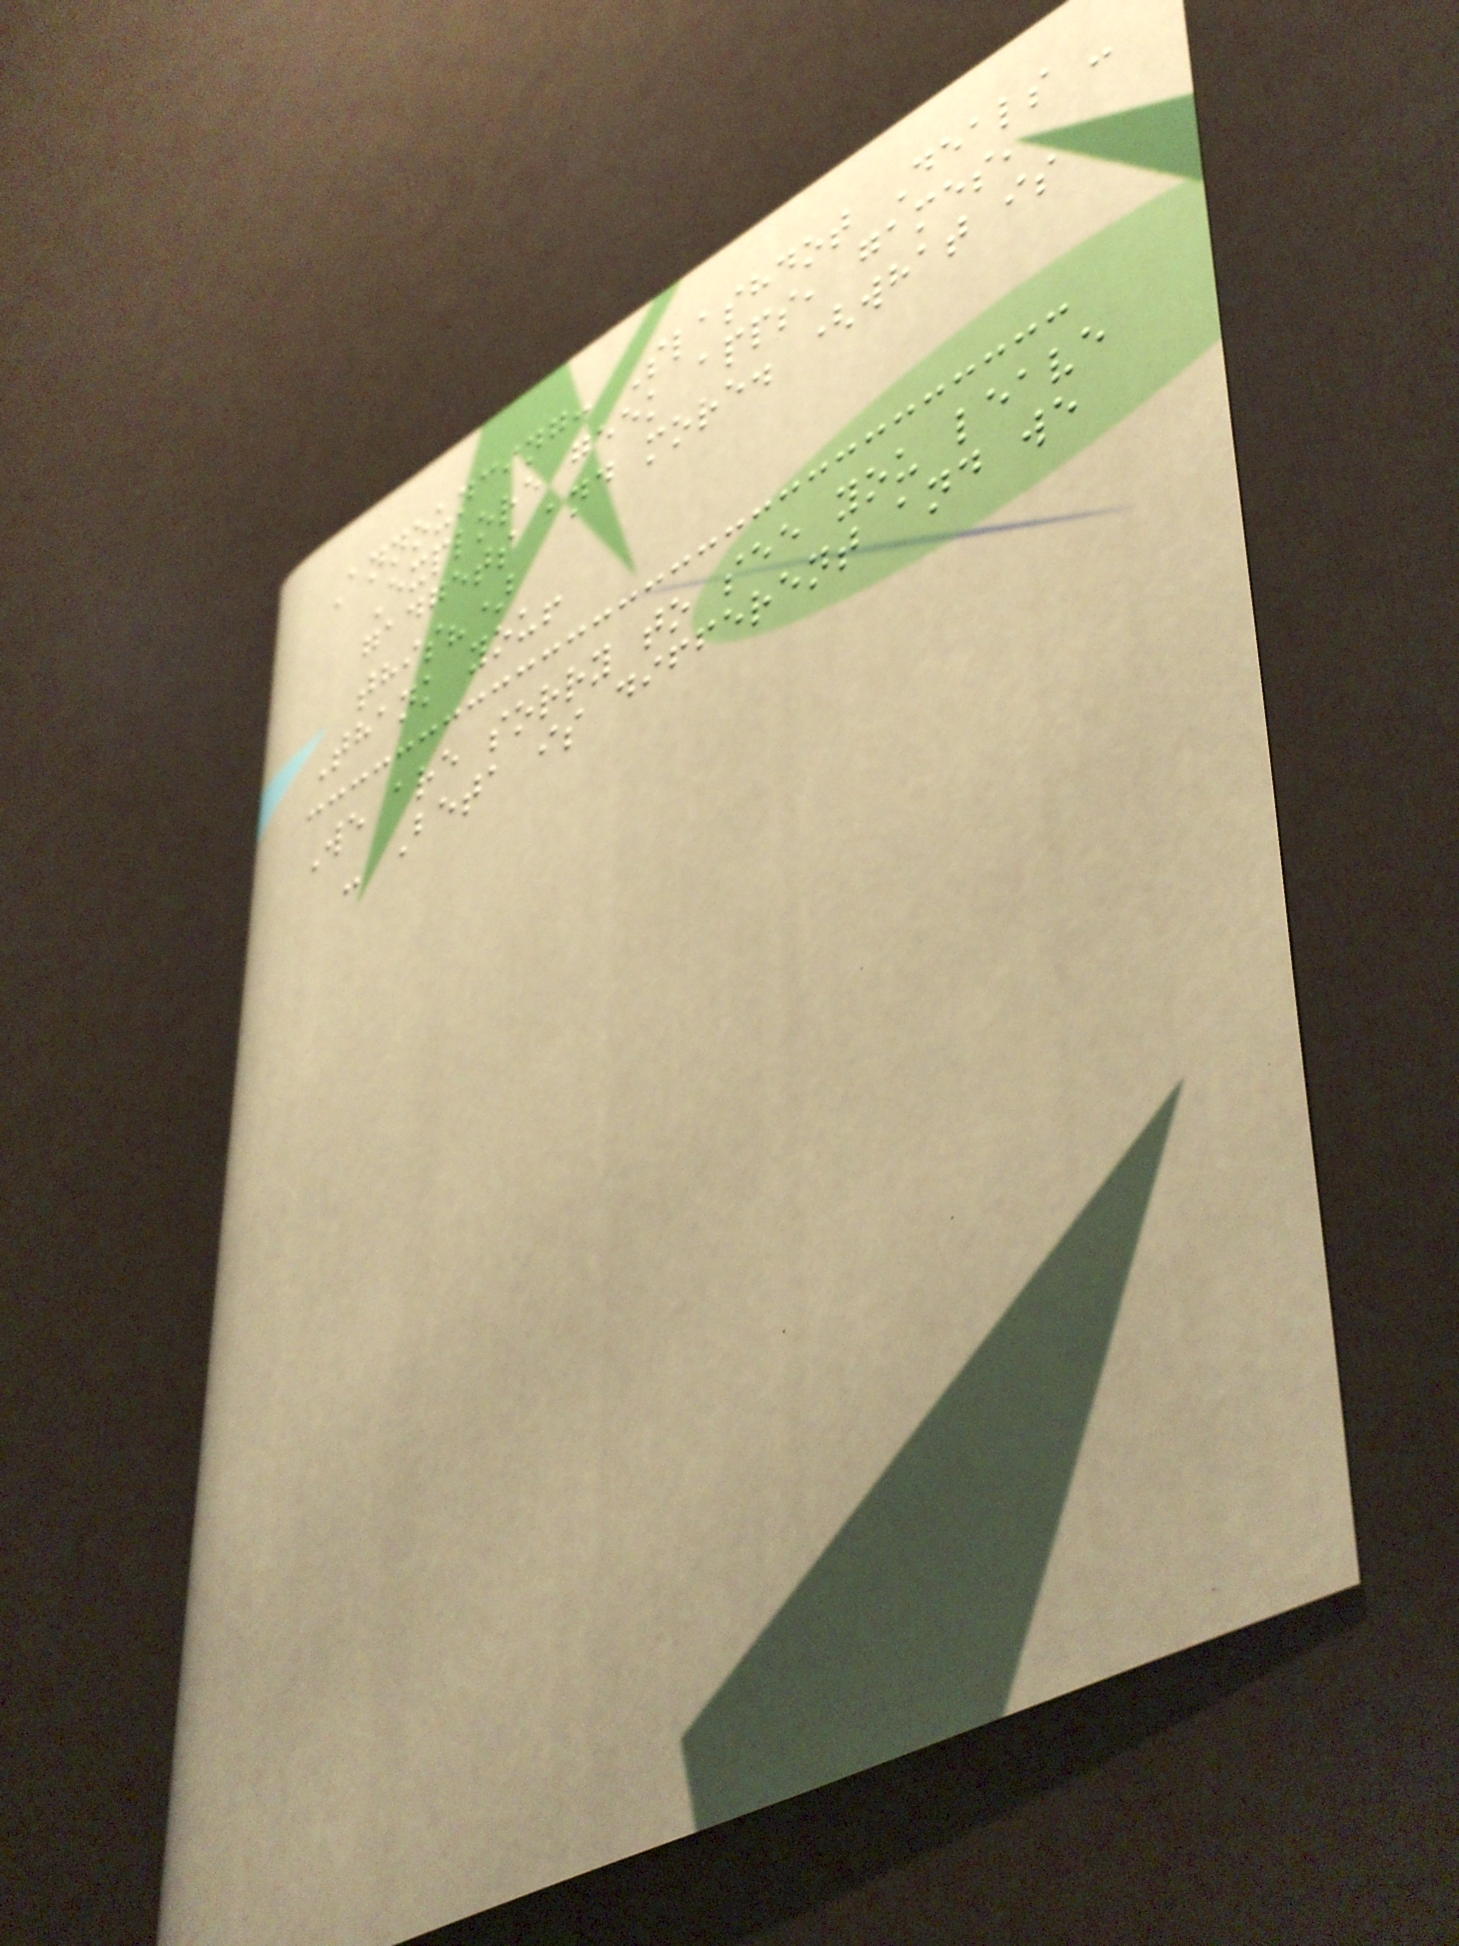Announcing: Slashdot Deals -
Explore geek apps, games,
gadgets and more. (what is
this?)
Thank you!
We are sorry to see you leave
- Beta is different and we
